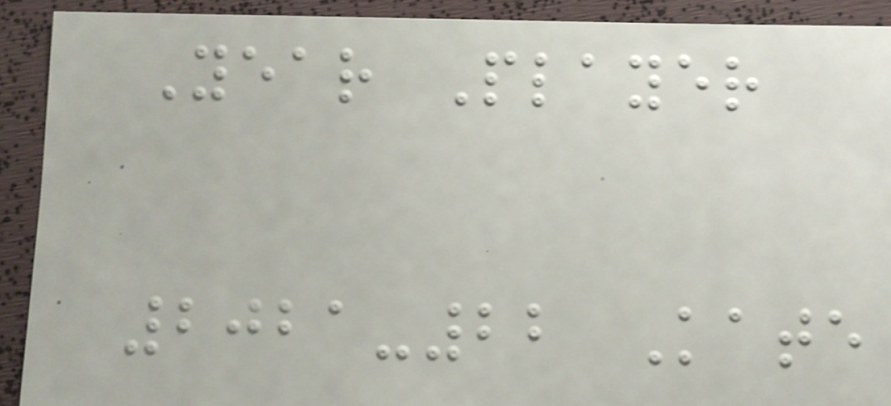Year Player
2021-22 Kate
